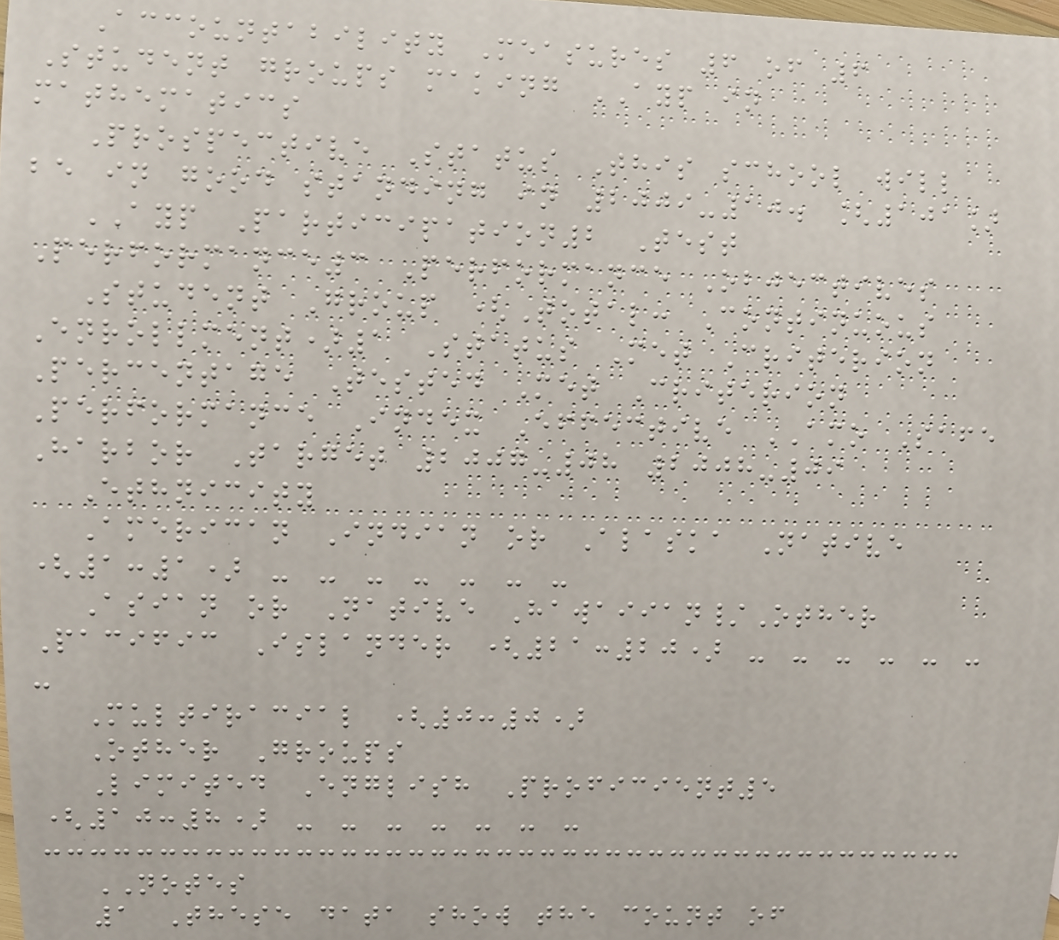Accountability Measures 6 of 6
Student groups making AYP in
mathematics
Prospective Status This school will
be in good standing in 2009-10. [101]
AYP Participation2 Test
Performance3 Performance Objectives
Student Group (Total: Continuous
Enrollment)1 Status Met Criterion
Percentage Tested Met Criterion
Performance Index Effective AMO Safe
Harbor Target 2007-08 2008-09
Ethnicity
American Indian or Alaska Native
(1:1) - - - - - - -
Asian or Native Hawaiian/Other
Pacific Islander (21:20) - - - - - -
-
Multiracial (0:0)
Other Groups
Limited English Proficient5
(10:8) - - - - - - -
NOTES
1 These data show the count of
